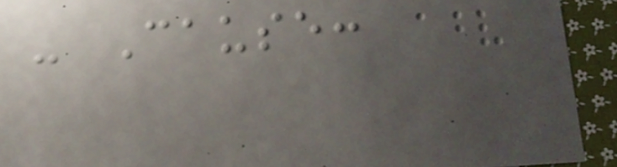- Cause:
